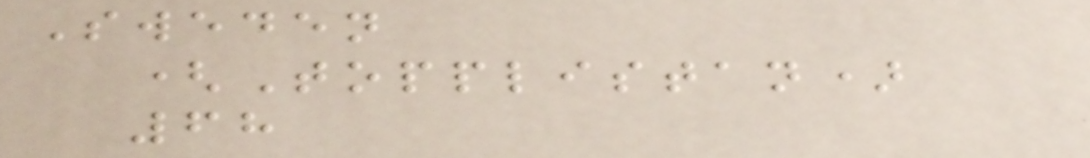Sweden
(Topplistan)
68
